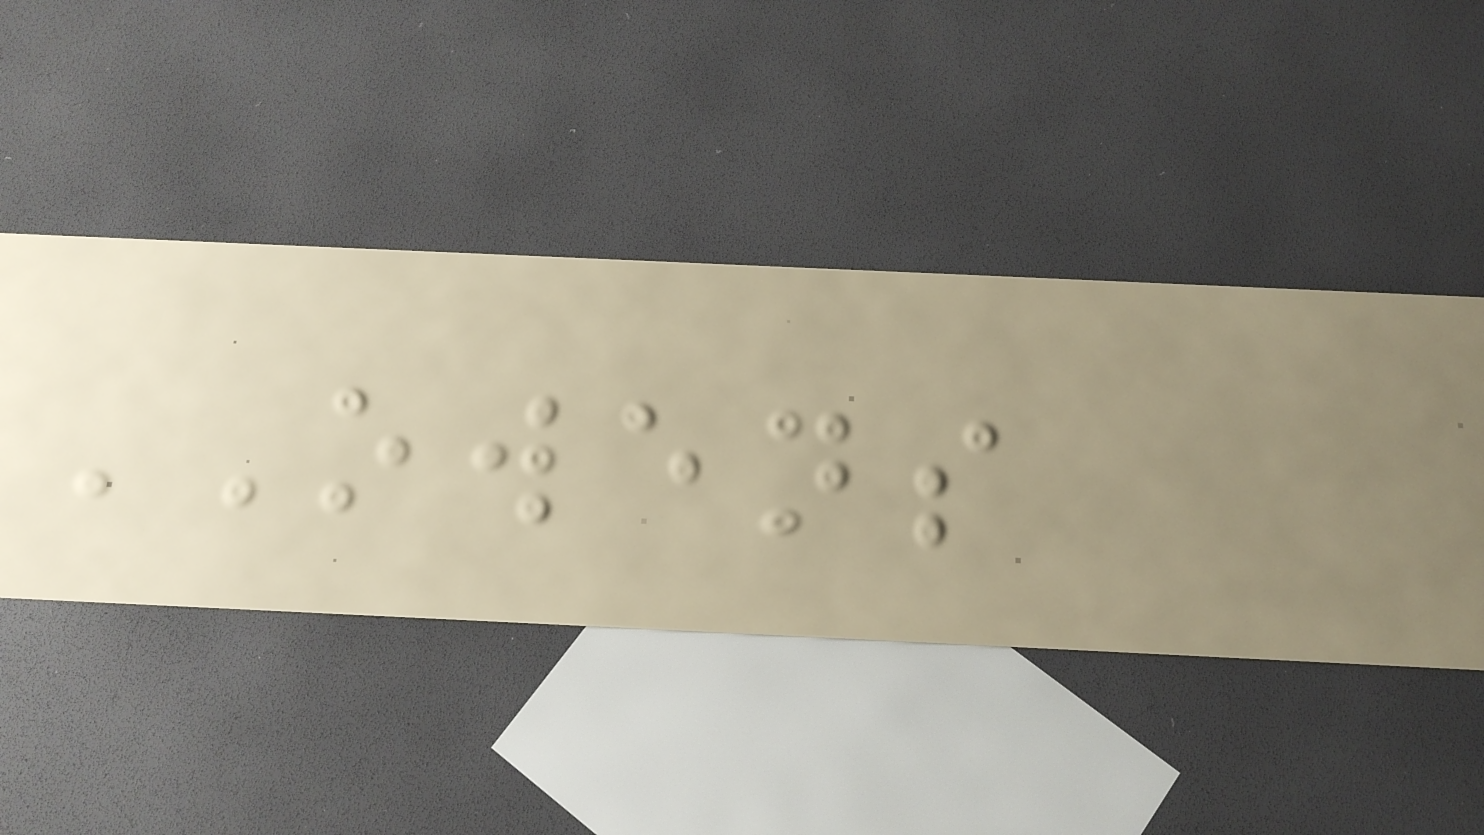OWENS
